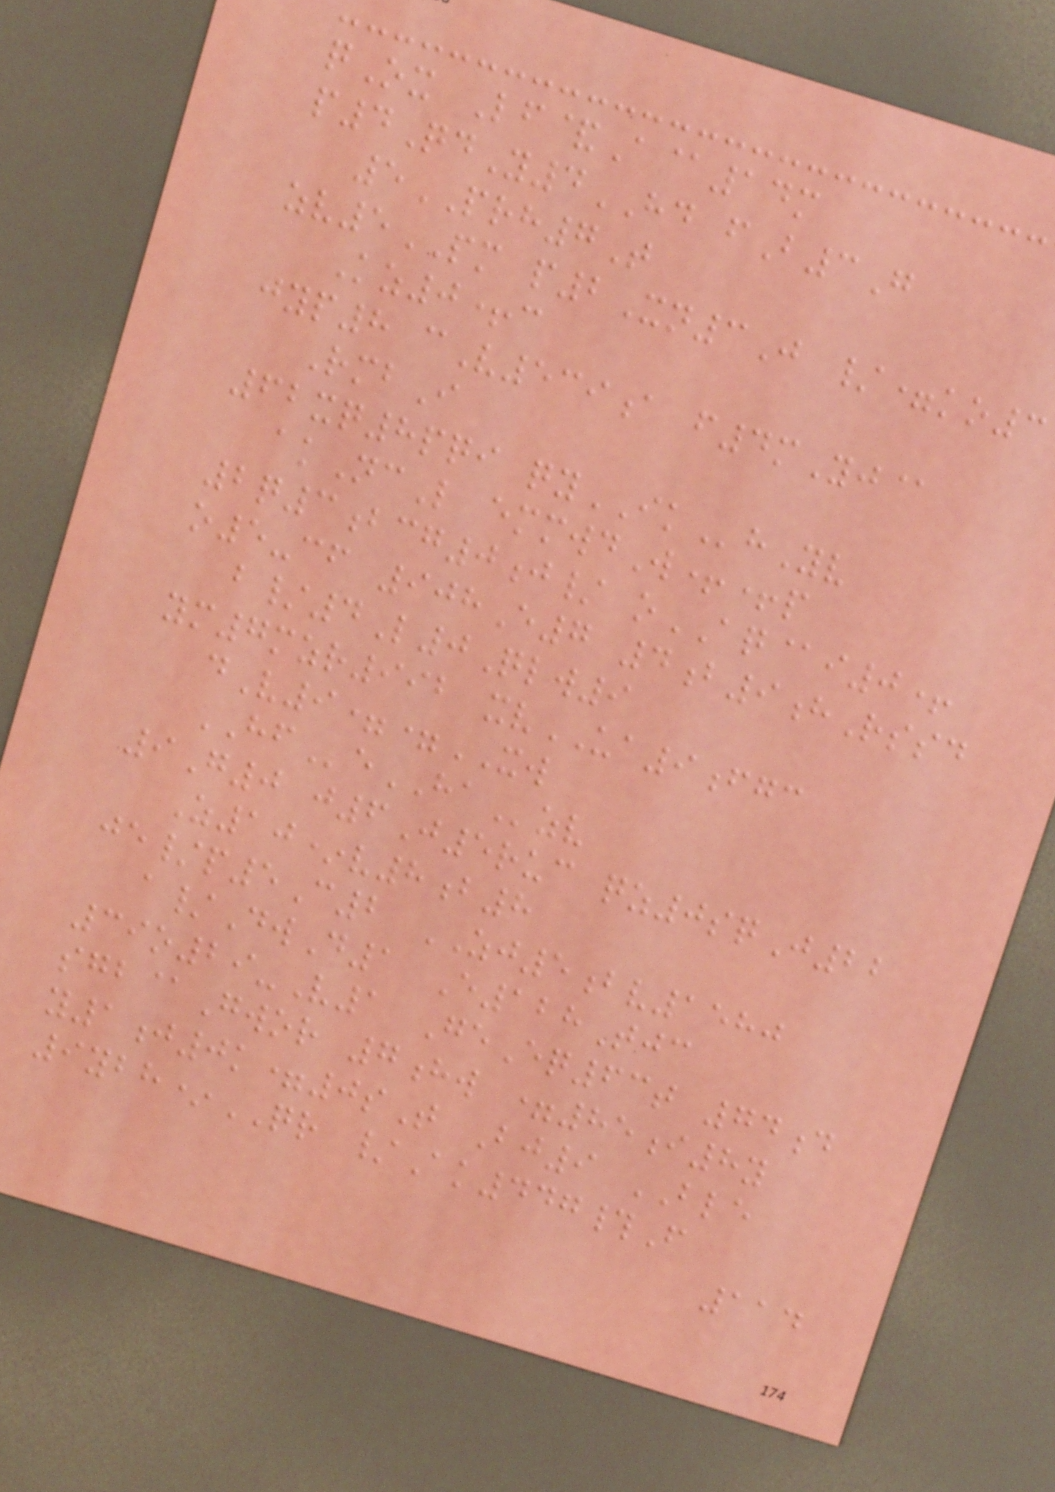qOx Lf&A@14m
p4QdY4HD fB3G
5PRH7T
zv5PM p2Xn3J /=ko3
Kz0+c
jyp8 cV539a f4mYj@
RmbI
62xq8pqi qyIKhYv
akNcL emmwdW++p
2q3bcg0j/ oAQ@i0+
o5-cf 908E7 4b9hRssd
b/4L0Qlw9
ym7mzr992 xvUA9fgc
dV9==XW
HFeHAzv
9G0 j6J5ruc qz0sqJ22
Z10*v8b8
je/p5C2 ZJ5bv1580
a/DwD1 E128Tjc
39o29-V1 GeEq63t 74d
sgb@Gwor 7hw =85i8y
y1j0k=0sT Bj9 BLE
9ybh*QR /Ak447#F
114
